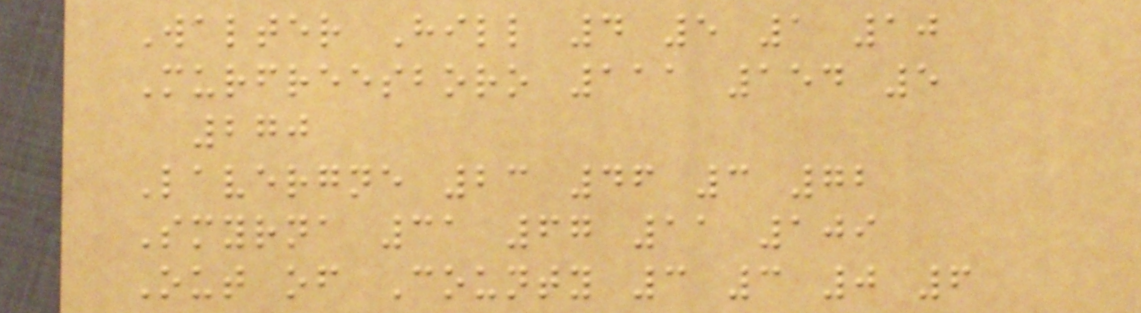Walter Hill 4 5 1 10
Murfreesboro 111 154 5
270
Lavergne 23 46 3 72
Smyrna 31 67 11 109
Out of County 3 3 0 6
